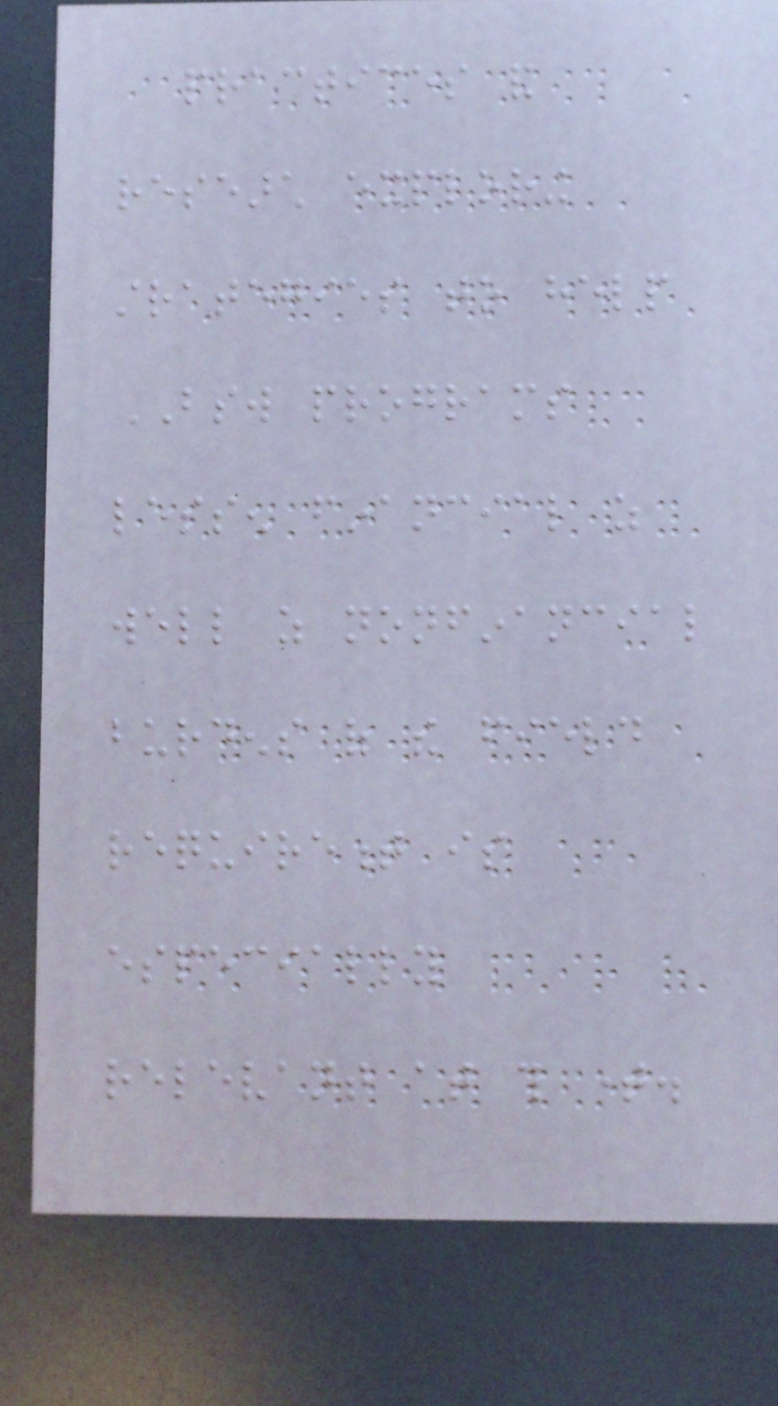practices and
research exploring
strategies to help
BSW programs
lessen financial as
well as nonfinancial
burdens of the field
requirement is
especially
relevant at this time.
